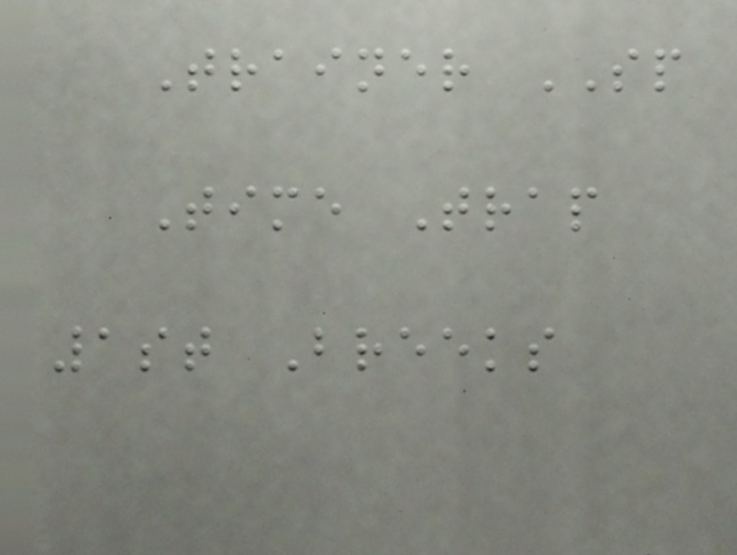Trainer SP
Time Trap
1st Breeks
